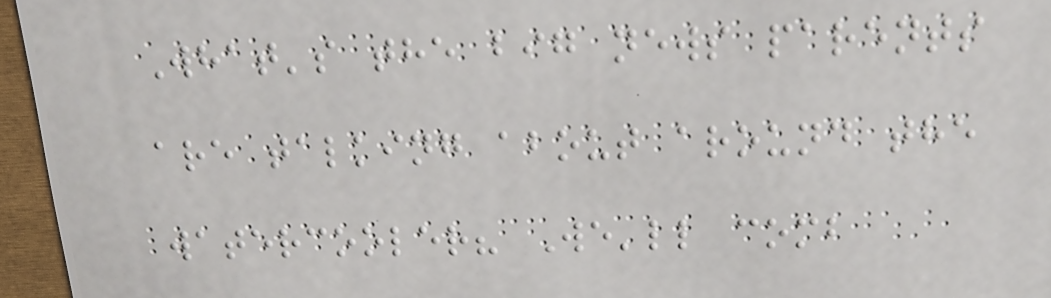What's the big news parents
are talking about around the
watercooler? We'll comb
